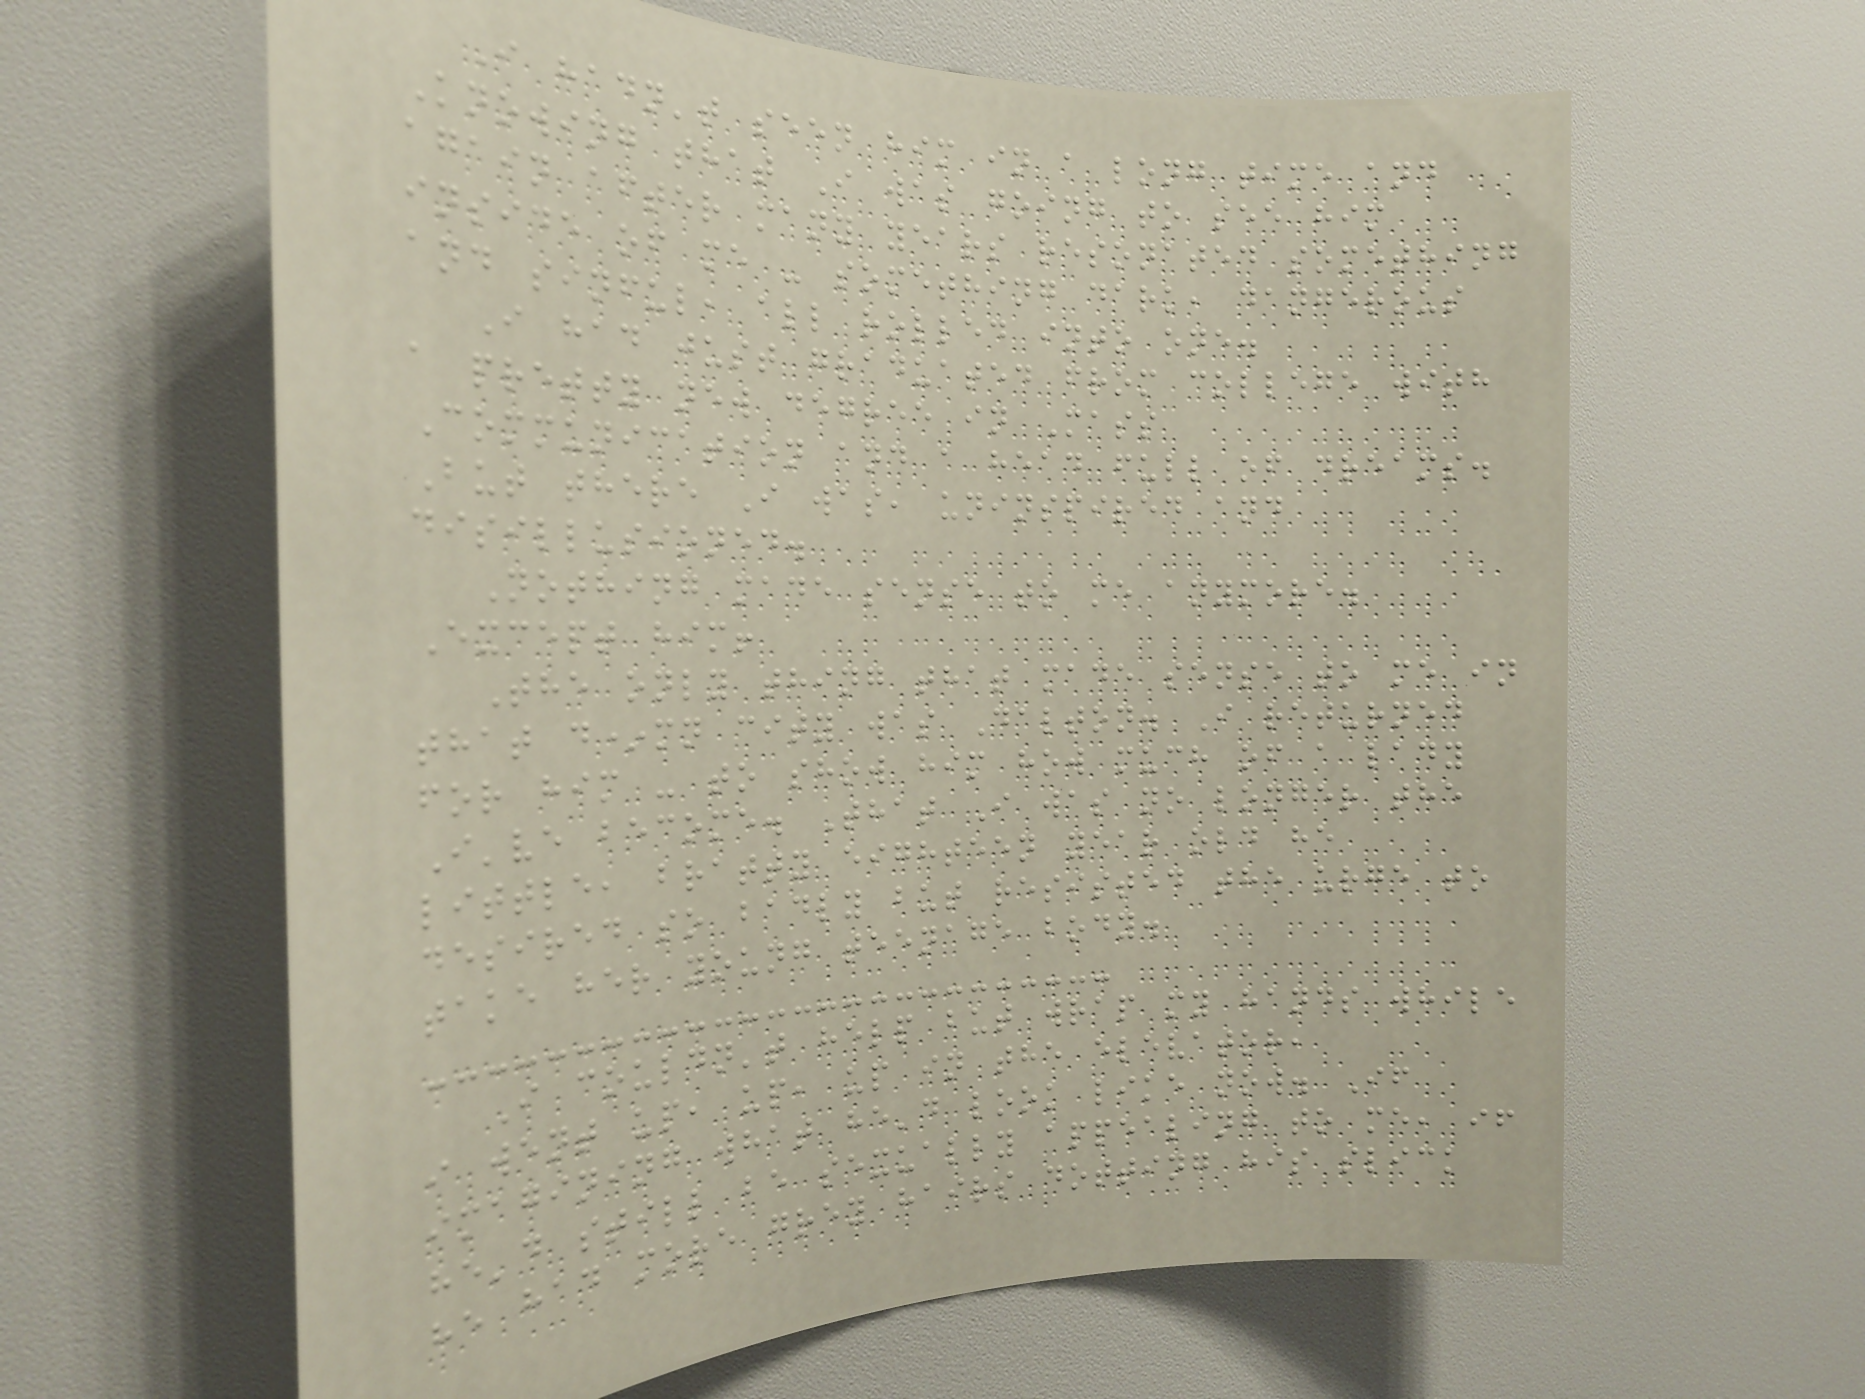I hadn't seen him in a long time and
Knowing that I was going to see him
again after many years resonated something
inside of me - something dark, dangerous
and sinful, all rolled into one.
I had just graduated from college with
a pretty new degree in Mass
Communication and a head full of dreams.
But there I was, uninspired and
disillusioned.
Nothing made sense to me anymore.
Except him!
The only thing that made sense to me in
that d*mn city was Dalton. I returned
for him - to show him how much of a lady
I've become. That I was no longer the
little, bratty eighteen year old he
desired so badly but resisted the urge to
take her young teenage body.
I couldn't help but wrap my hands while
i went up, up, up in the elevator,
imagining what he'd look like now. If
he'd still be sexually appealing to me, if
he had more grey hairs dotting his slick
